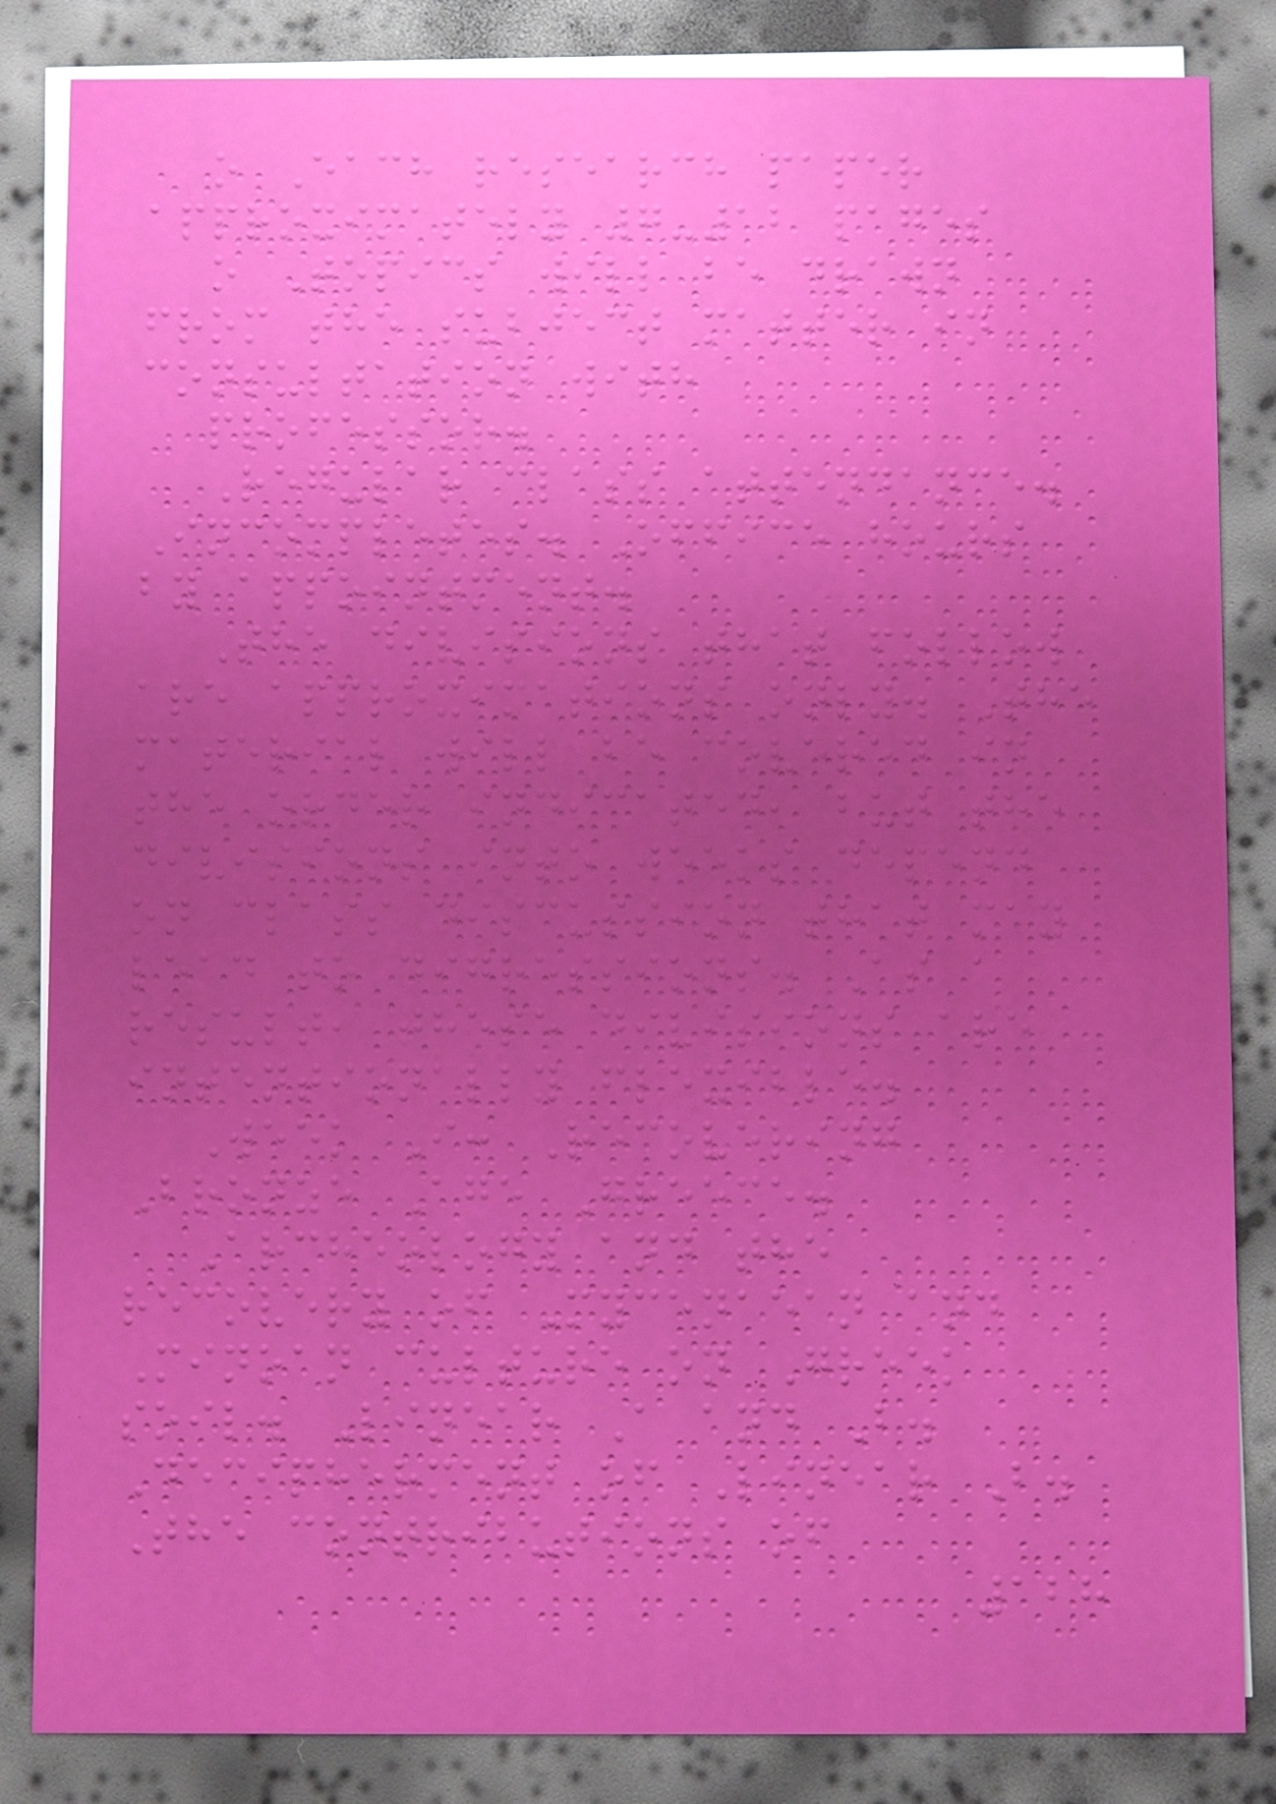o Each research paper
approximately 7-12 pages
o Topics will be drawn
from the subject matter in
consultation with
professor.
Regular class attendance.
Incompletes. Office hours
by appointment.
The divisions that follow
are approximations only. The
material will be covered in
the order indicated, but the
divisions into weeks depend
on class discussion that may
lead to digressions. As a
result, these divisions are
intentionally flexible.
Week I: Recovering
Bronze Age Greece.
Archeology and the
recovery of Mycenaean and
Minoan culture on Greek
soil. Linear A and B.
Decipherment of Linear B.
The contributions of
128
